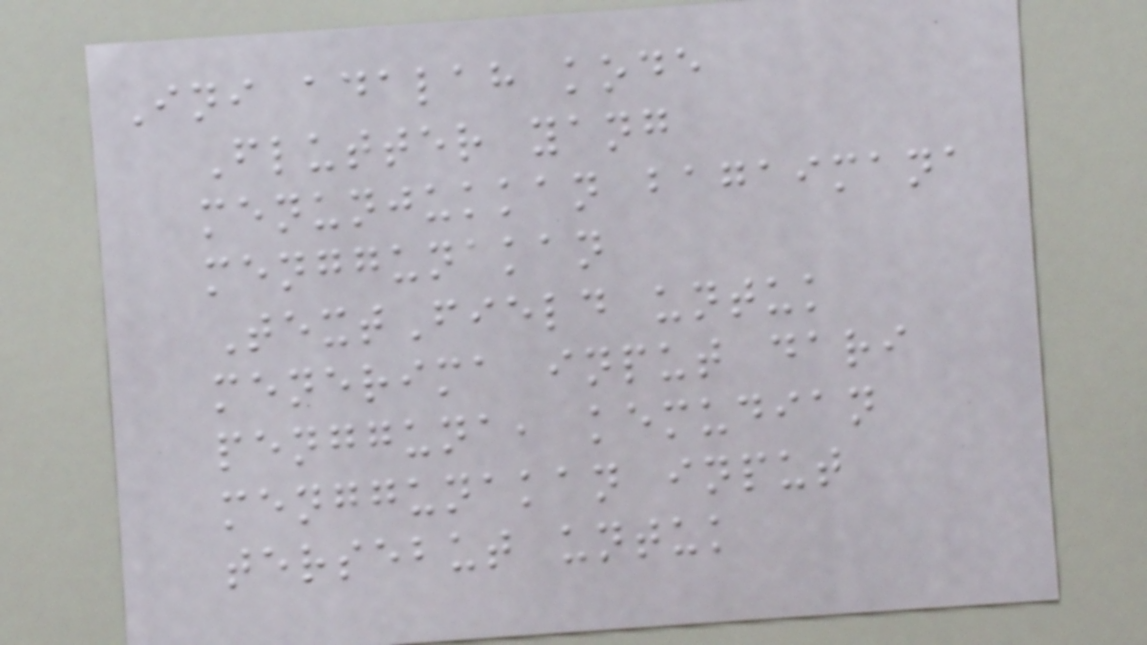Ini adalah kode
Flutter yang
menunjukkan bagaimana
menggunakan
TextField untuk
menerima input dari
pengguna, kemudian
menggunakan input
tersebut untuk
